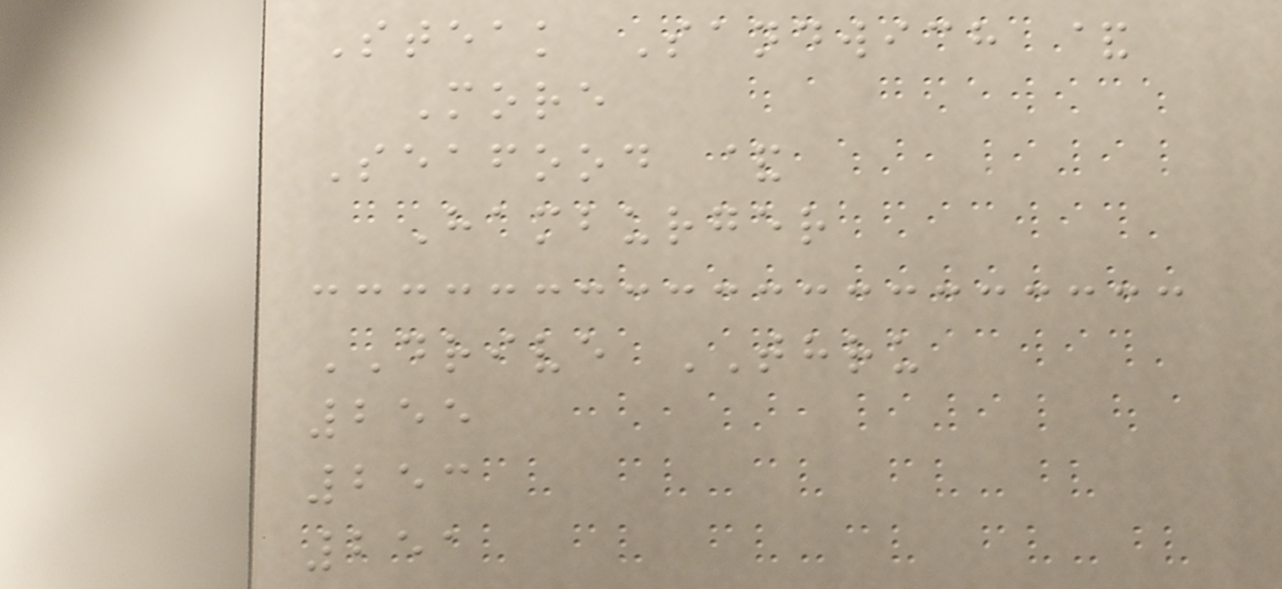Steak Sandwich &
More
Seafood &
Hamburger
DRIVE THRU
255
253
251
